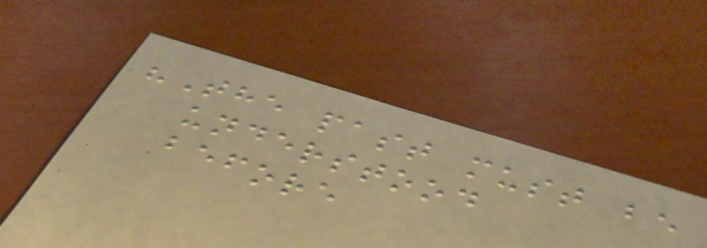"The past must be
understood
before
